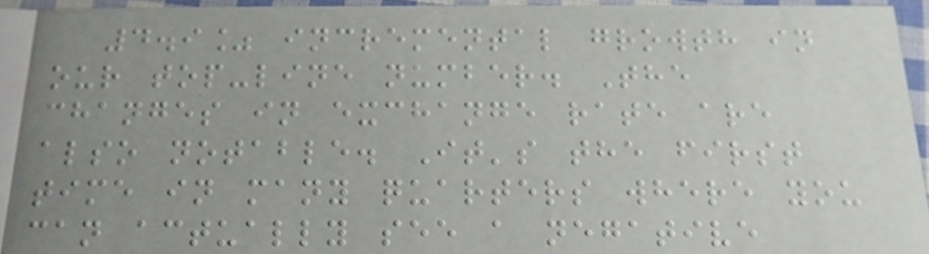4.9% incremental growth in
our top-line number. The
changes in exchange rate are
also notable. It's the first
time in many quarters where you
can actually see a negative
